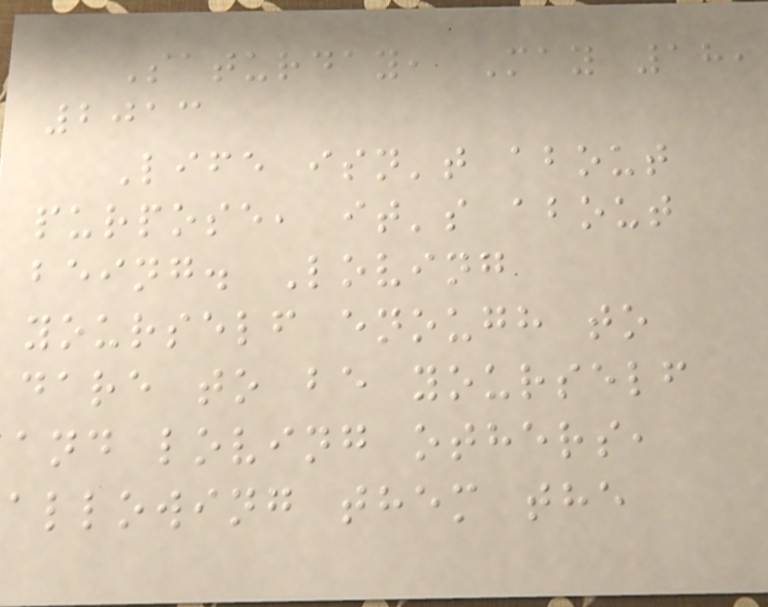Saturday, May 18,
2013
Life isn't about
purpose, it's about
being. Loving
yourself enough to
dare to be yourself
and loving others,
allowing them the
